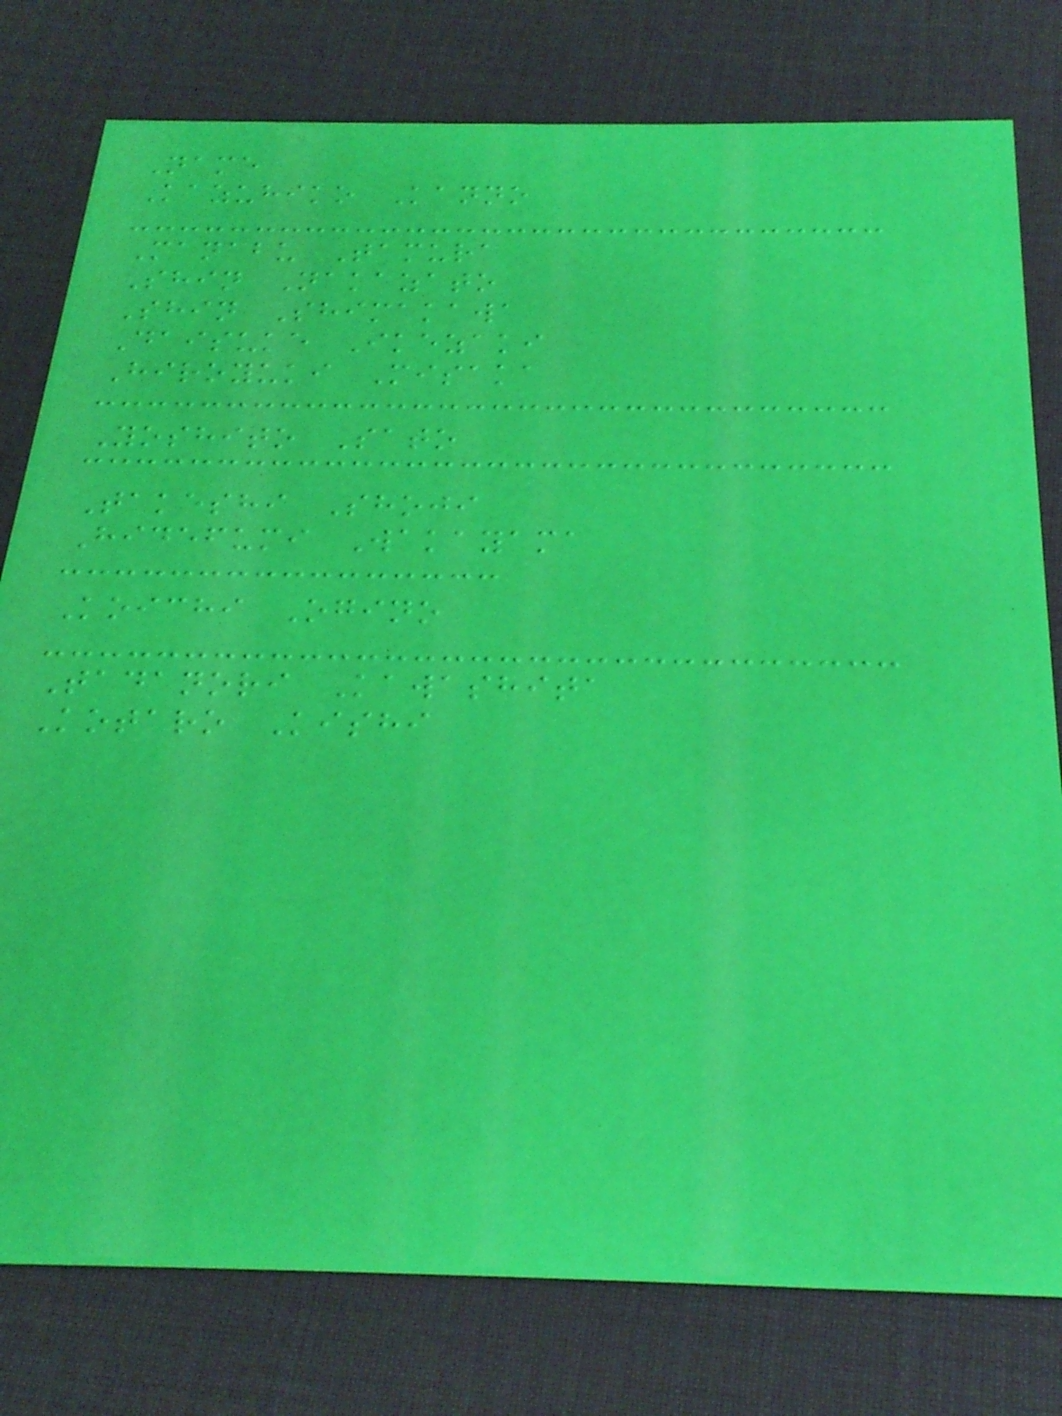Name
Kazuhiko Kanno
Manabu Tamura
Shin Nakazato
Shin Shimakawa
Daisuke Ikezaki
Hiroyuki Misaka
Yoshito Sato
Takeshi Shoji
Hidefumi Wakayama
Koichi Ogino
Tadanori Kawashita
Kotaro Kishi
